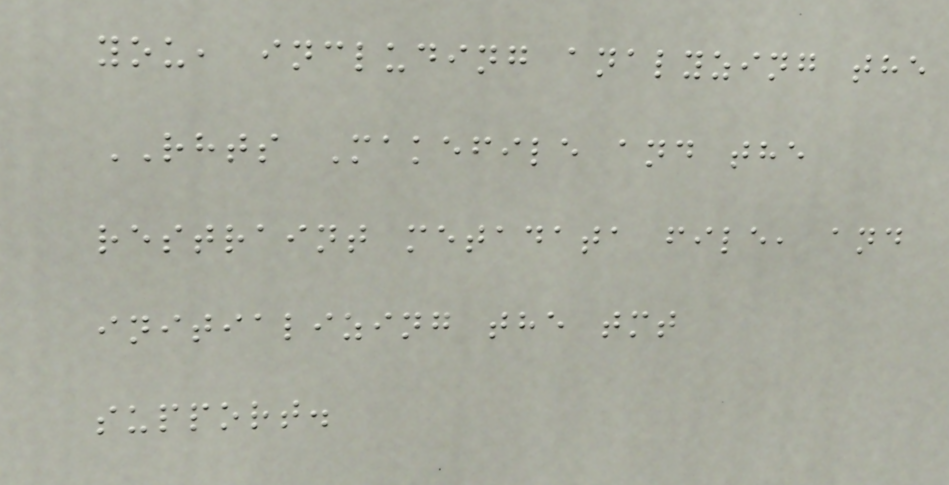you, including analyzing the
RHTS Makefile and the
restraint metadata file, and
initializing the tmt
support.
